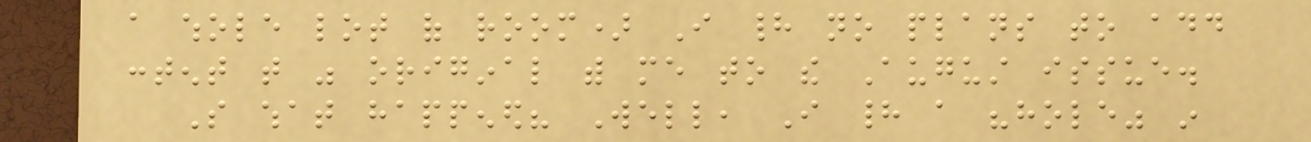a whole lot of room) I had no plans to add
content that was original with me to the August issue.
So what happened? Well, I had a "hole" in
